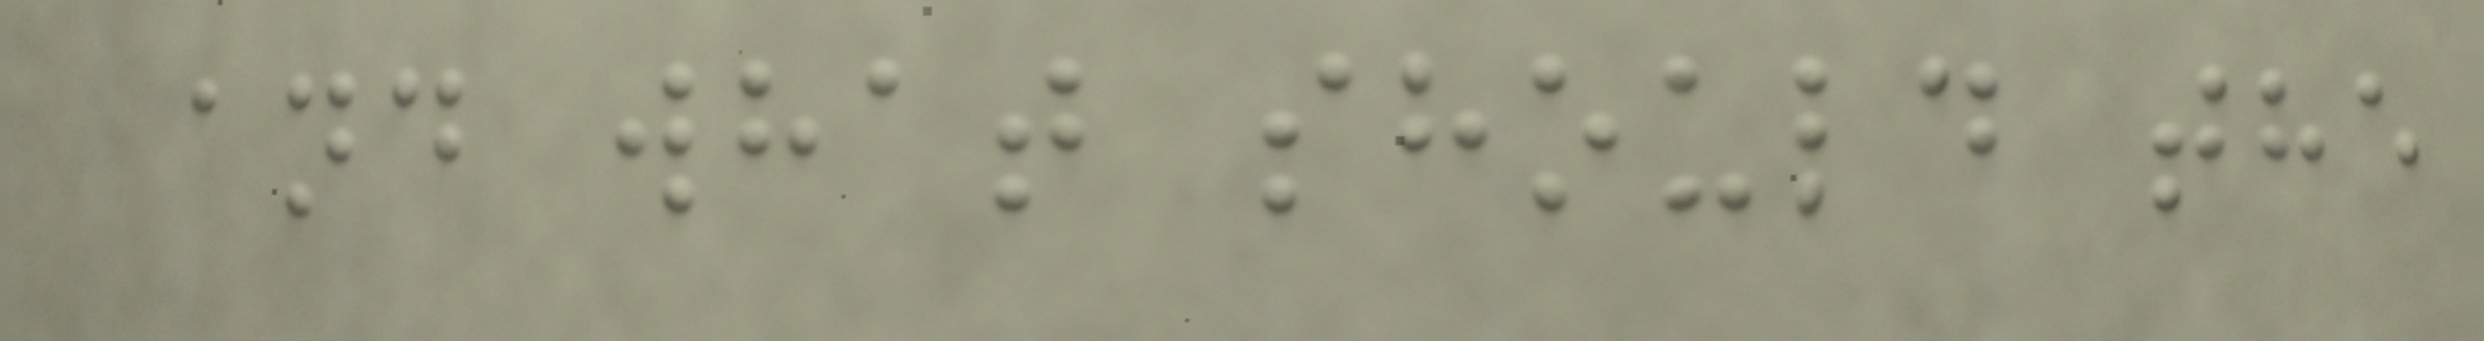and what should the
